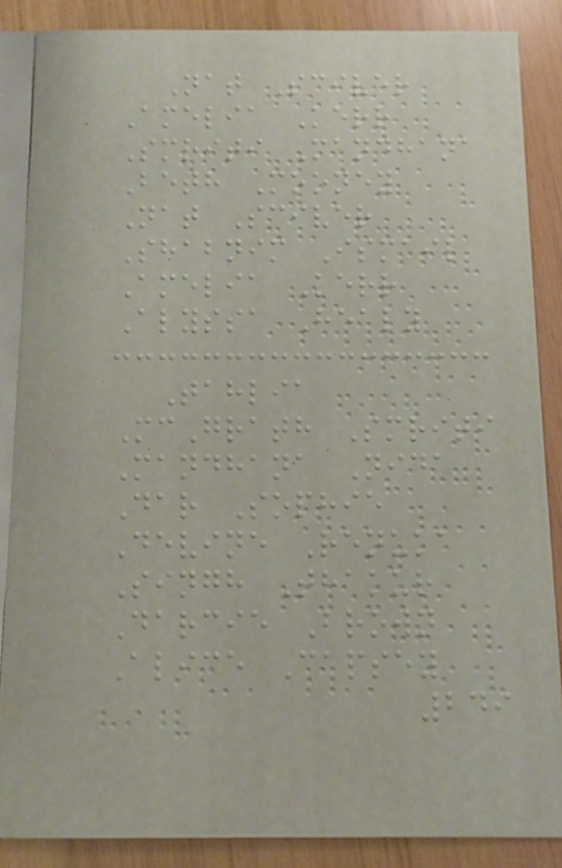Nat Sciver
Amelia Kerr
Smriti Mandhana
Beth Mooney
Nat Sciver
Shabnim Ismail
Amelia Kerr
Alyssa Healy
Tahlia
McGrath Smriti
Mandhana Nida
Dar Sophie
Devine Renuka
Singh Thakur
Darcie Brown
Alice Capsey
249
